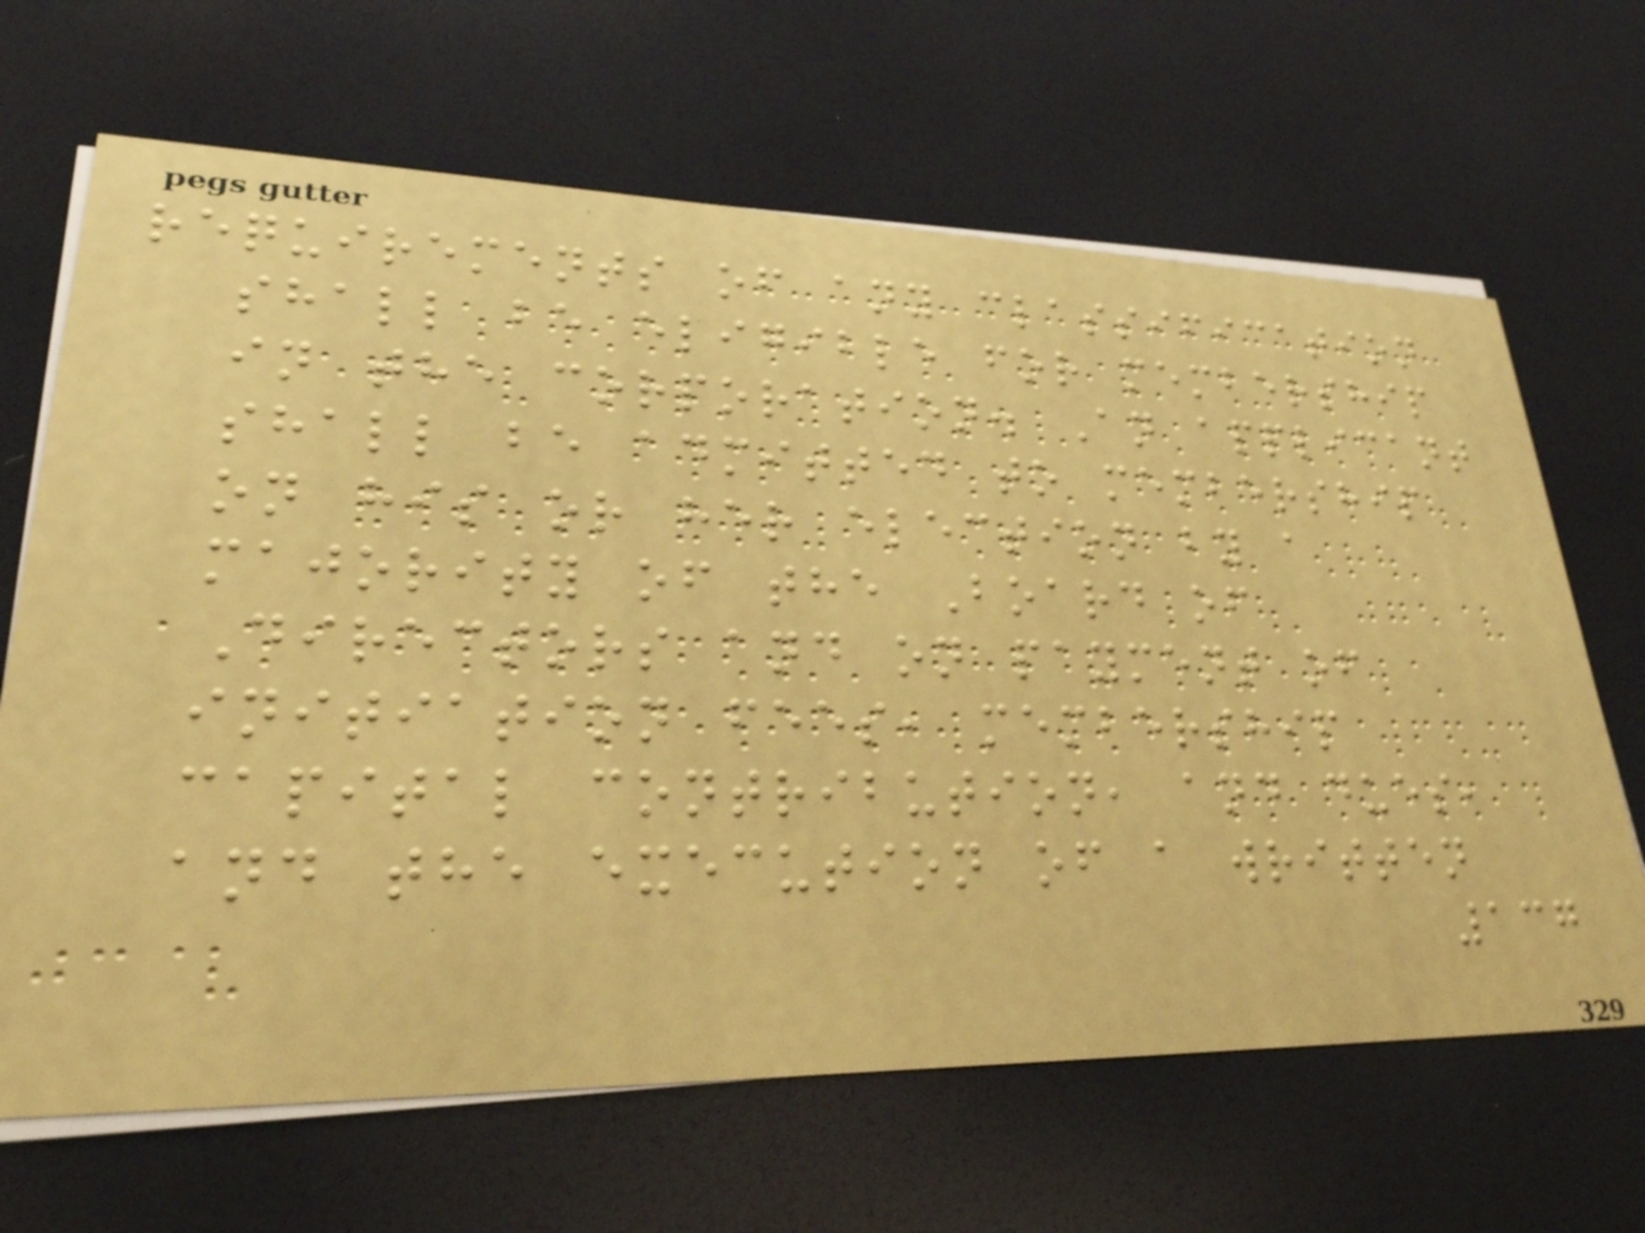requirements of any classification
shall be eligible for membership
in the corporation. An applicant
shall be admitted to membership
on his or her election by a
majority of the Board of
Directors and on payment of
initiation fees, membership
capital contribution, and dues,
and the execution of a written
137
